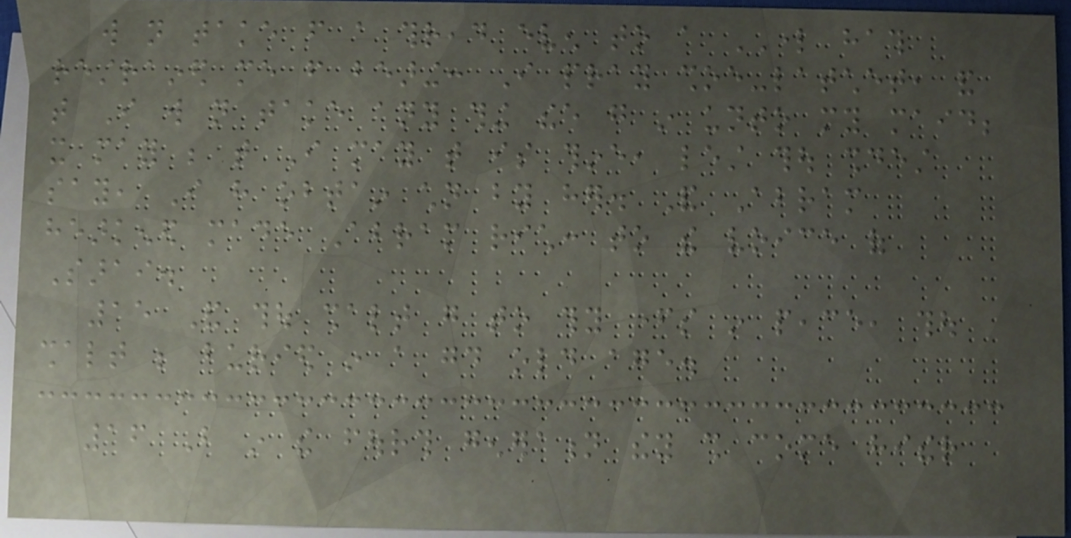will not take from a thread even to a LORD hath
restrained me from bearing: I pray shoe-latchet, and
that I will not take any thing thee go in unto my maid;
it may be that I may that is thine, lest thou shouldest
say, I have obtain children by her. And Abram
hearkened made Abram rich: to the voice of
Sarai.
15 And thou shalt go to thy fathers in peace, thou
shalt be buried in a good old age.
16 But in the fourth generation they shall come hither
